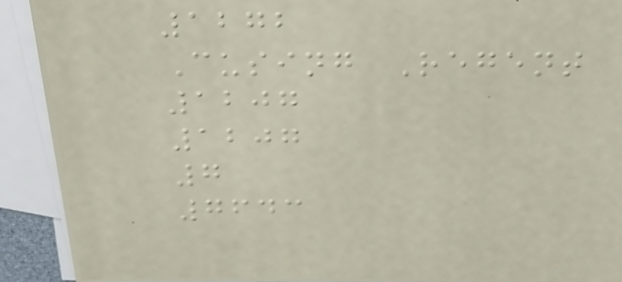1272
Cusing Regent
1207
1207
7
7643
